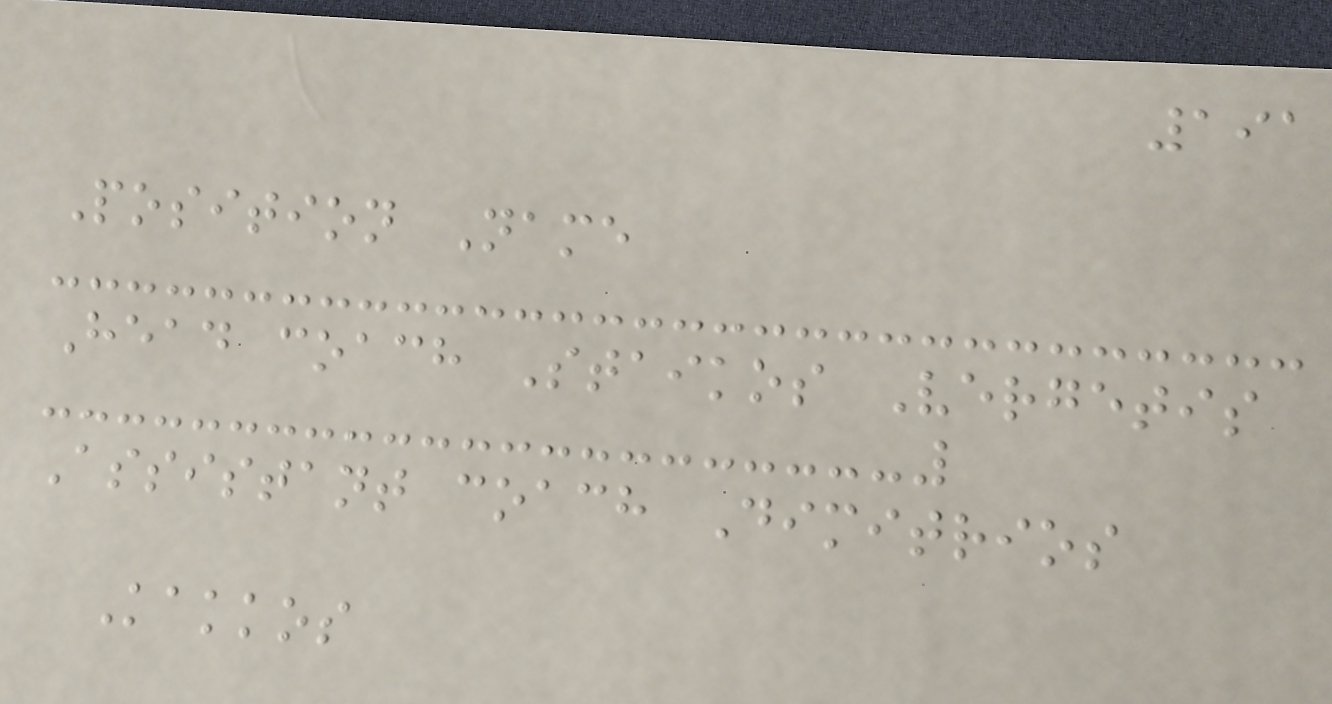191
Position Name
Head coach Staikos Vergetis
Assistant coach Dimitrios
Kakkos
